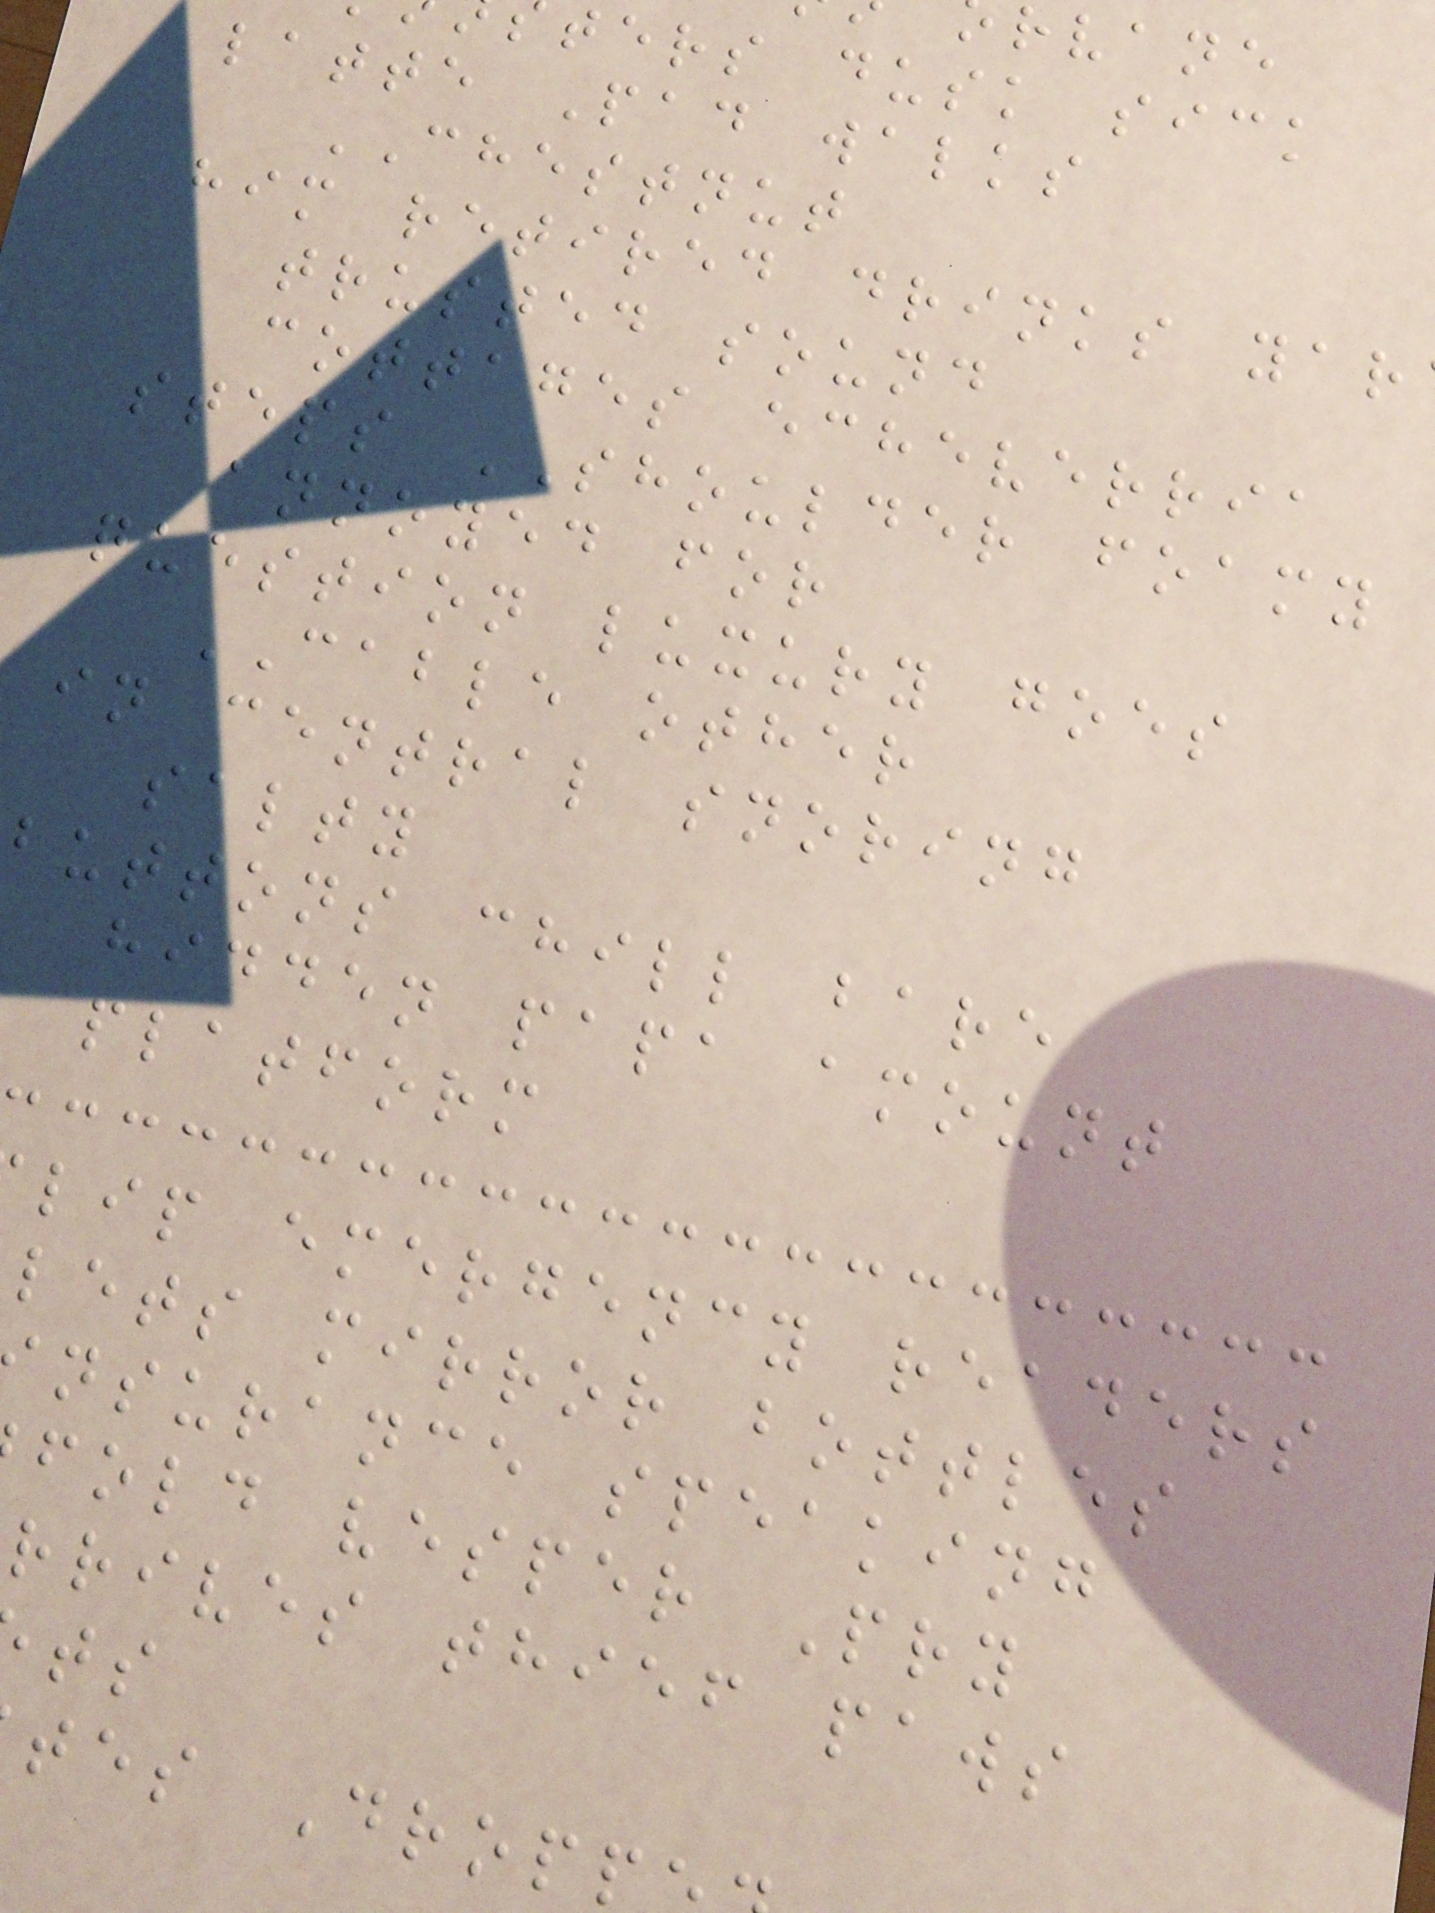rvane
ters dusk sick
latte Pad walks
CHESTNUT
him retired drinks yar
trusted sound
cottages echeverria
steps SHOULDER foamy
annoyed for
question luxury goes
CABLE other
in central snoring
salty
buttons chill bare
hidden papa amount
platform
lip emergency readers
lets mirror bottles
nsurance speaking
fold vesper Pry
rrives thief paws
tes Dropp
